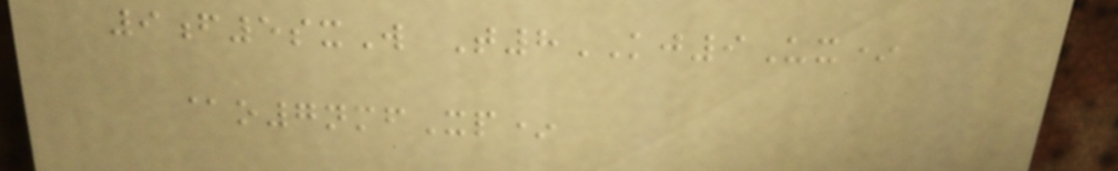9f5sxW T8KJ9Ux*
@o7nmfXp*
